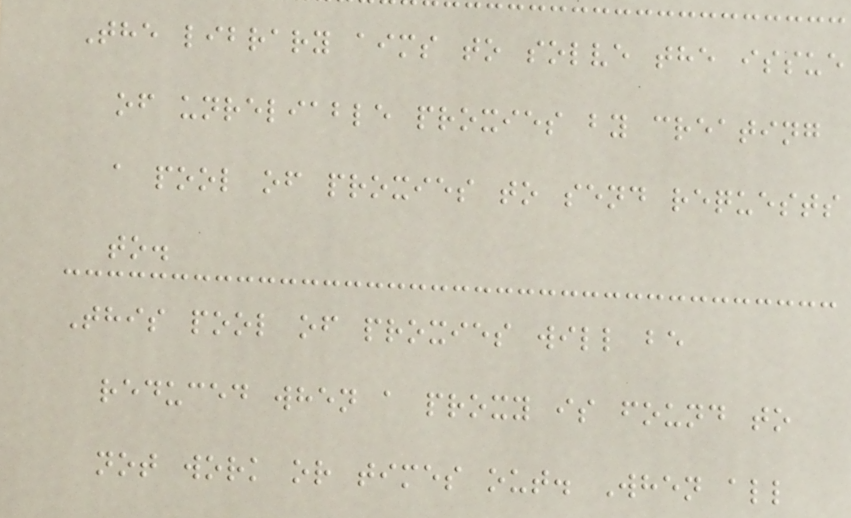The library aims to solve the issue
of unreliable proxies by creating
a pool of proxies to send requests
to.
This pool of proxies will be
reduced when a proxy is found to
not work or times out. When all
